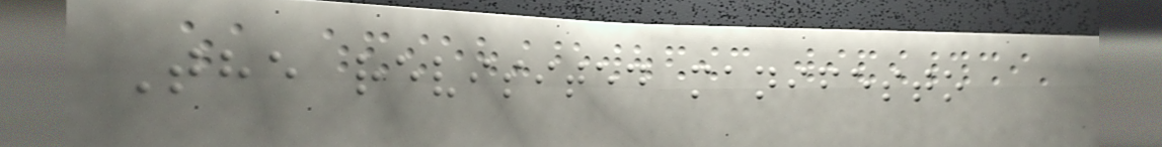The revisited manifesto
